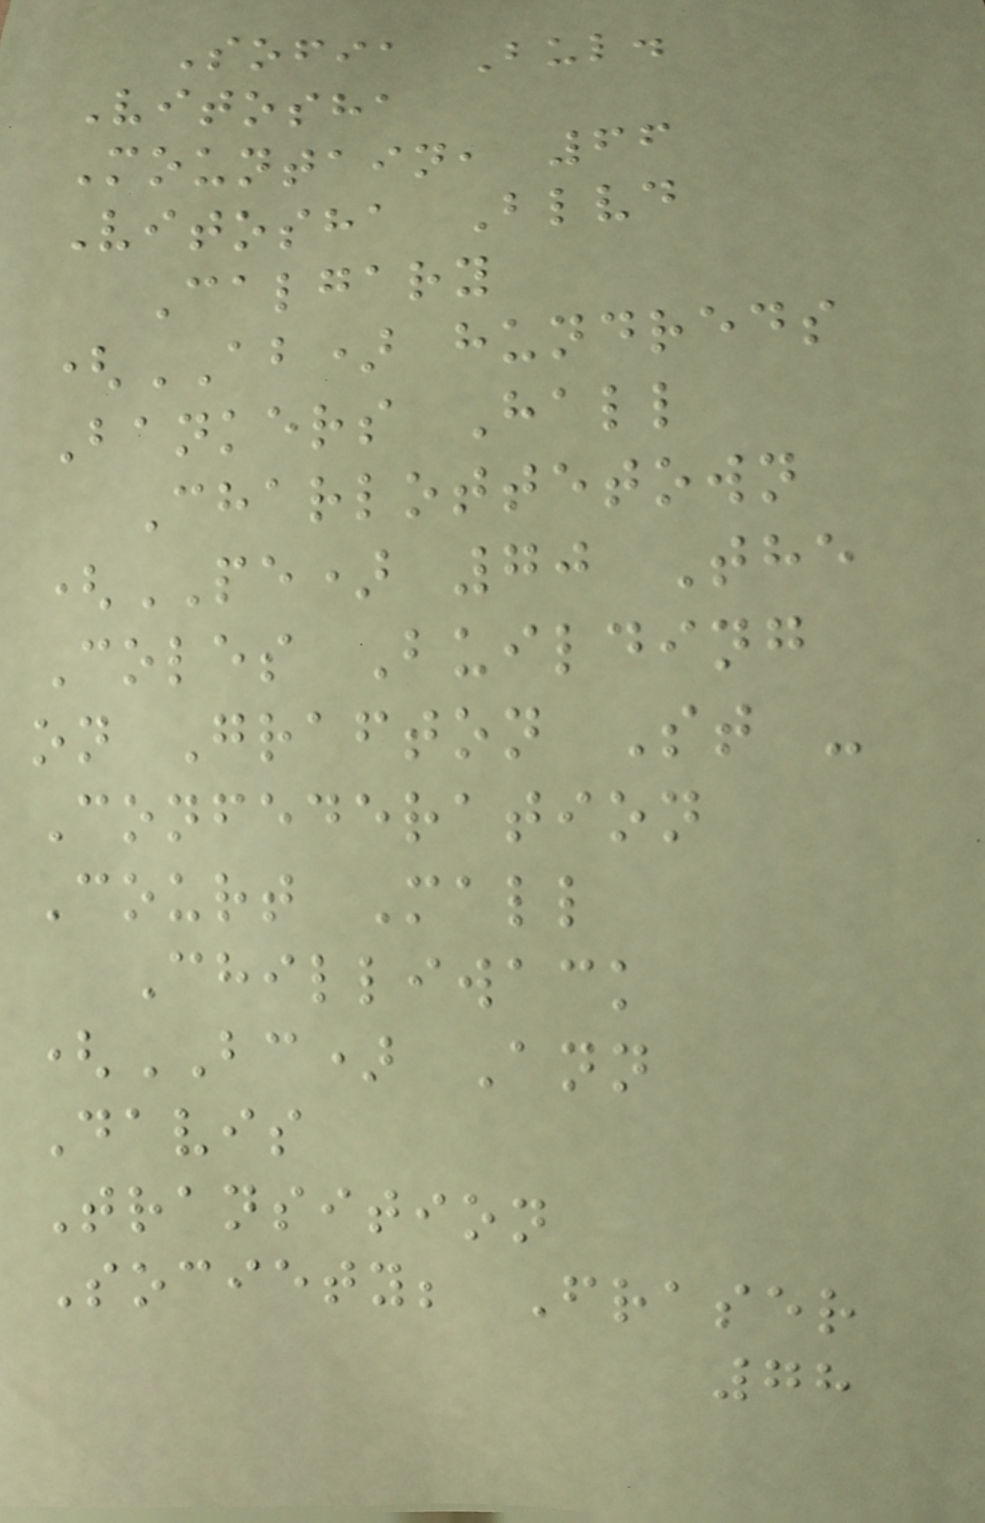Sofia Bul.
Vitosha
Mountain, 66
Vitosha Blvd
Calgary
(AB) hundreds
Bankers Hall
Charlottetown
(PE) 70 The
Coles Building
on Grafton St -
Confederation
Court Mall
Chilliwack
(BC) Ann
Davis
Transition
Society; Fraser
78
